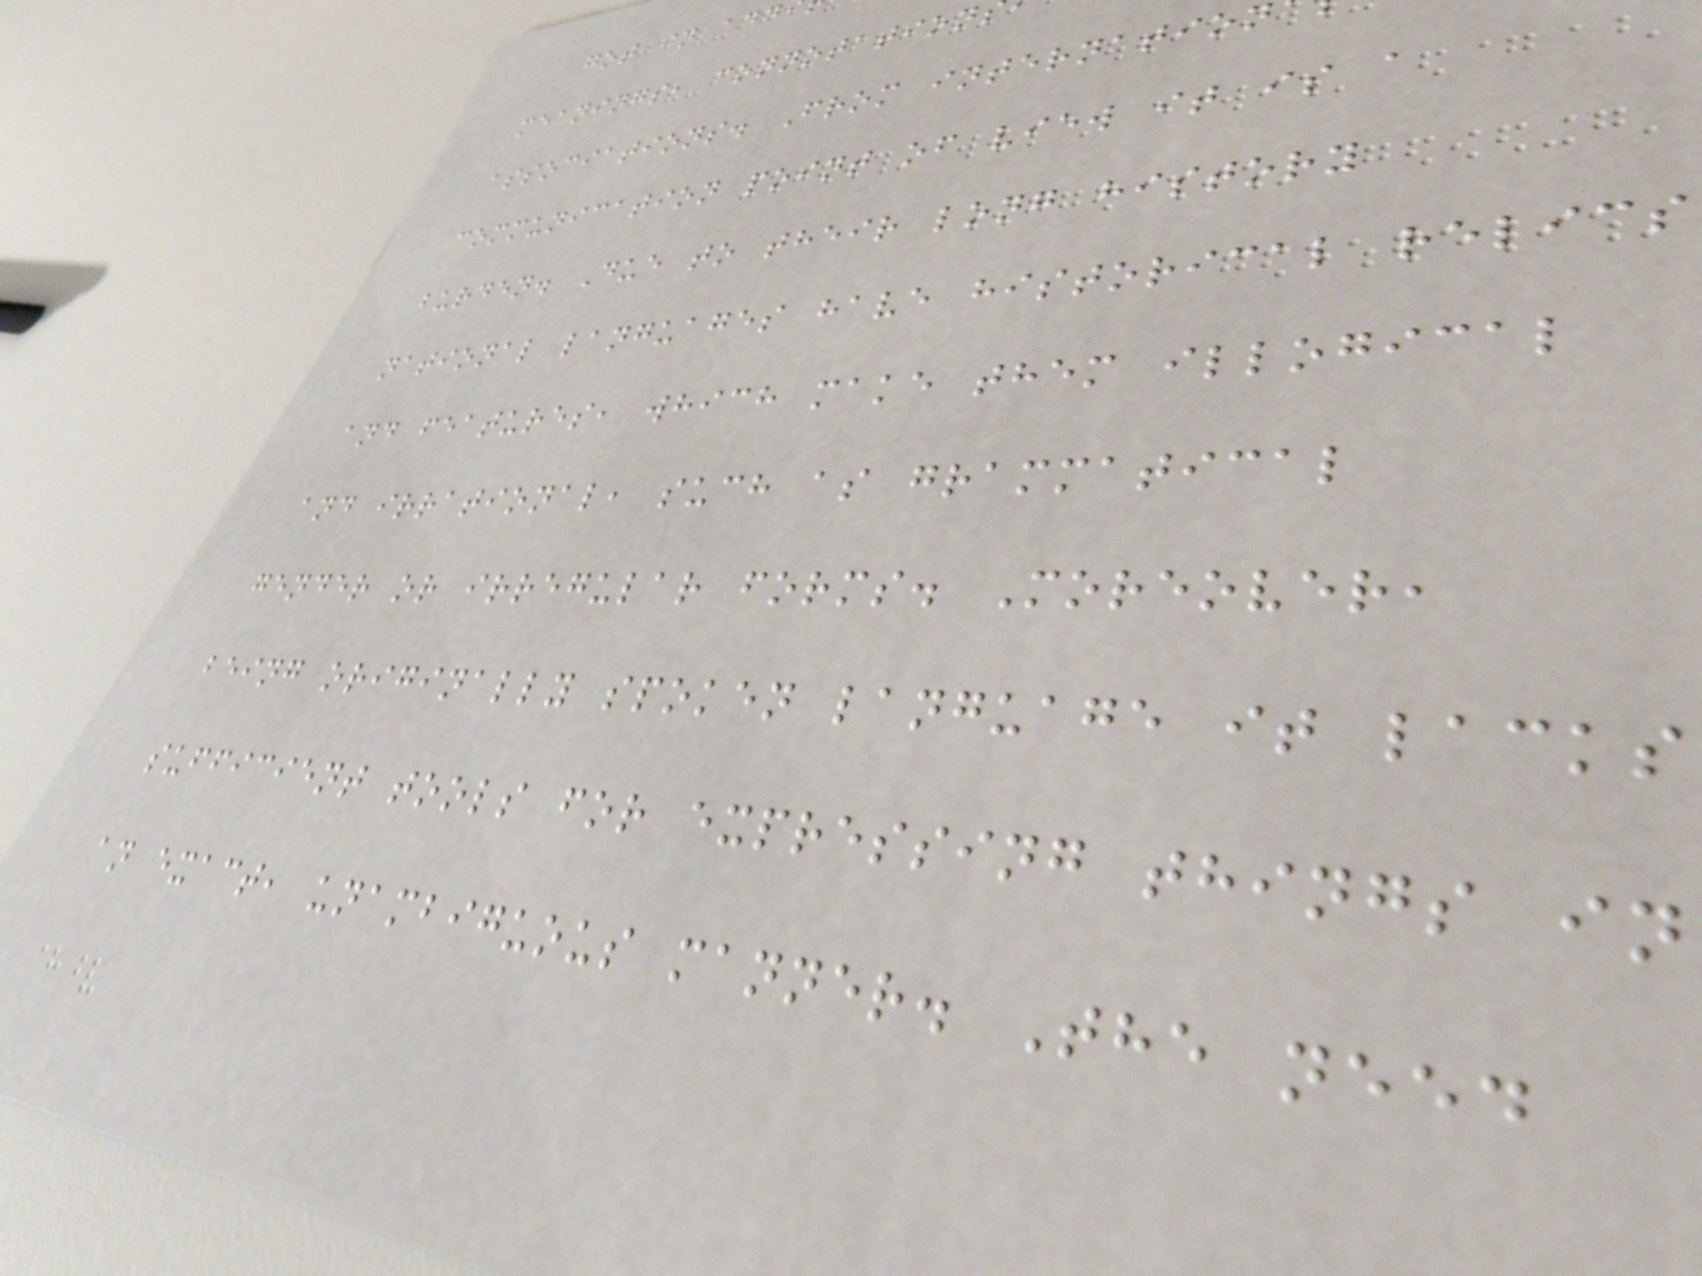got in add
meanings, connotation
associations. From internation
communication point of view it is a
burden. Due to their long history
national languages have historical relics
and features, which make them illogical
and irrational, such as grammatical
gender or irregular forms. Moreover,
being originally spoken language it lacks
sufficient tools for expressing things in
an exact, unambiguous manner. The need
